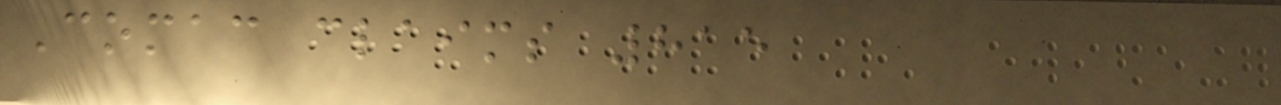Comac claims 815
